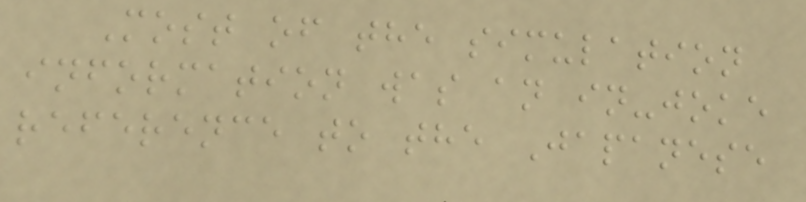Most of the simulation
information was an in-joke
reference to the Japanese
